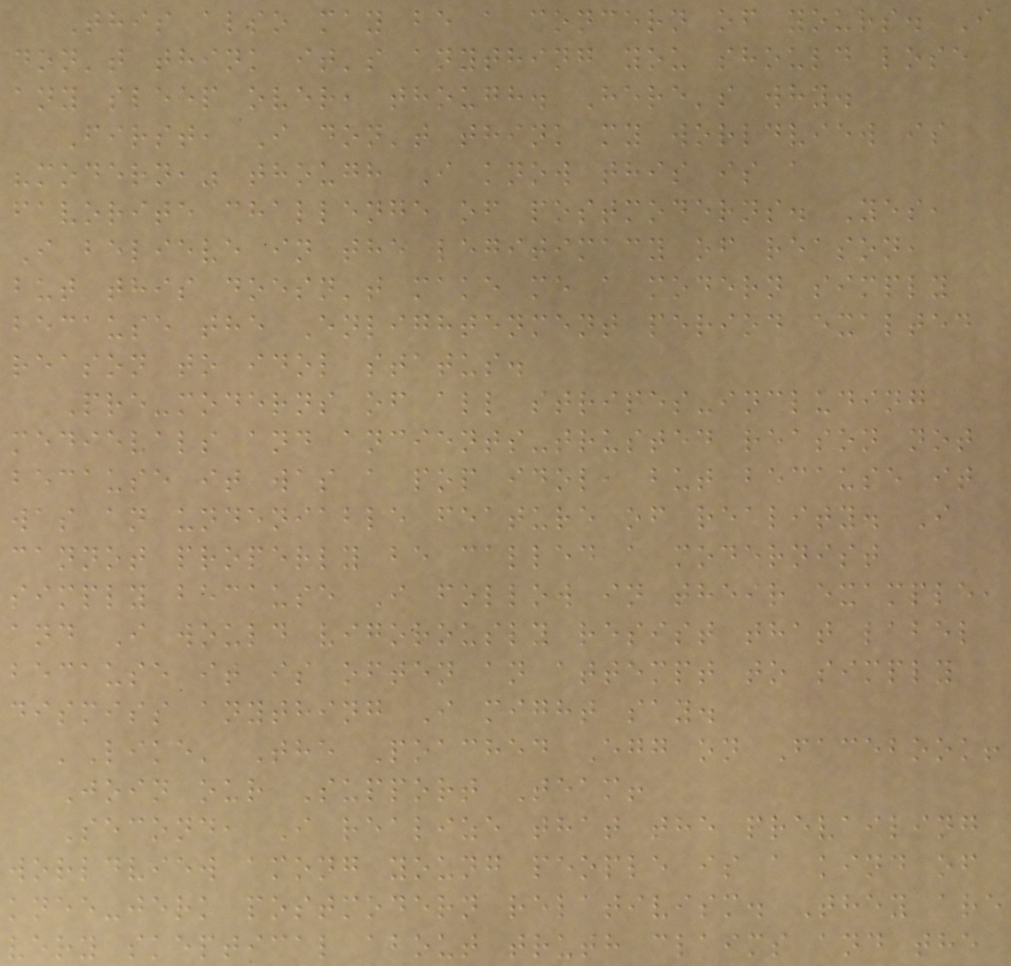This also may be a concern of yours. I
don't think it's anything you should lose
any sleep over, though. Here's why.
First, I don't think my worldview is
"modern," though I know this is a
favorite challenge of postmoderns. Yes,
I believe in the legitimacy of reason,
but this doesn't make me a modern simply
because the Enlightenment period exalted
reason to idol status.
Pre-moderns of all stripes-including
medievals and ancients-trusted reason not
because it was a pop idol, but because it
was an undeniable feature of reality. I
cannot properly be called a modernist
simply because I follow in their example,
and I would vigorously resist that label
because it is often an attempt to simply
dismiss anything I might say.
'Like' The Poached Egg on Facebook!
Join our Support Team!
Second, I realize that the prevailing
worldview among young people is a kind of
knee-jerk postmodern relativism. They are
very skeptical about truth claims and the
